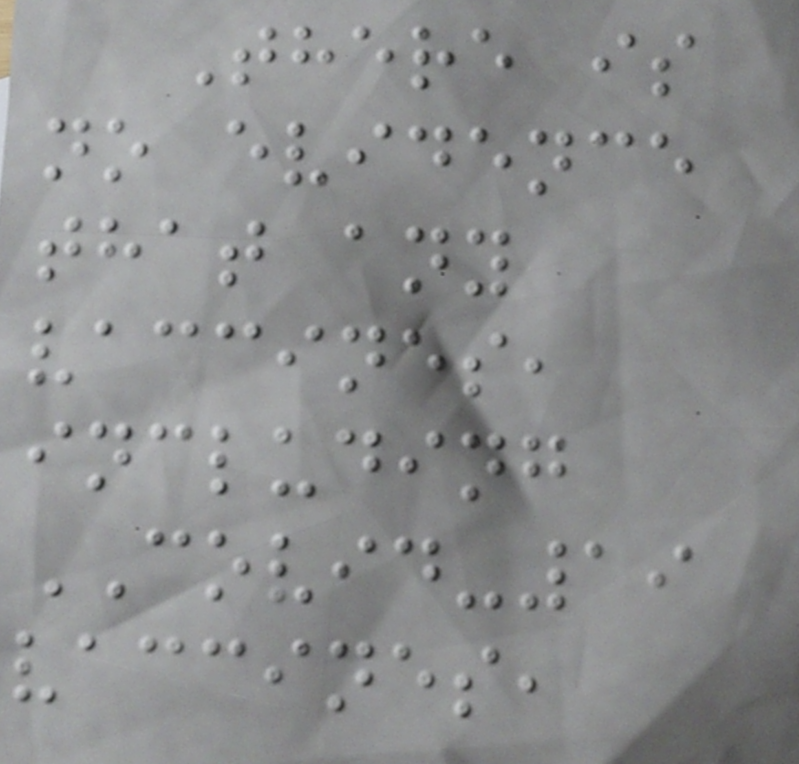There is
no evidence
that any
vaccines,
including
COVID-19
vaccines,
